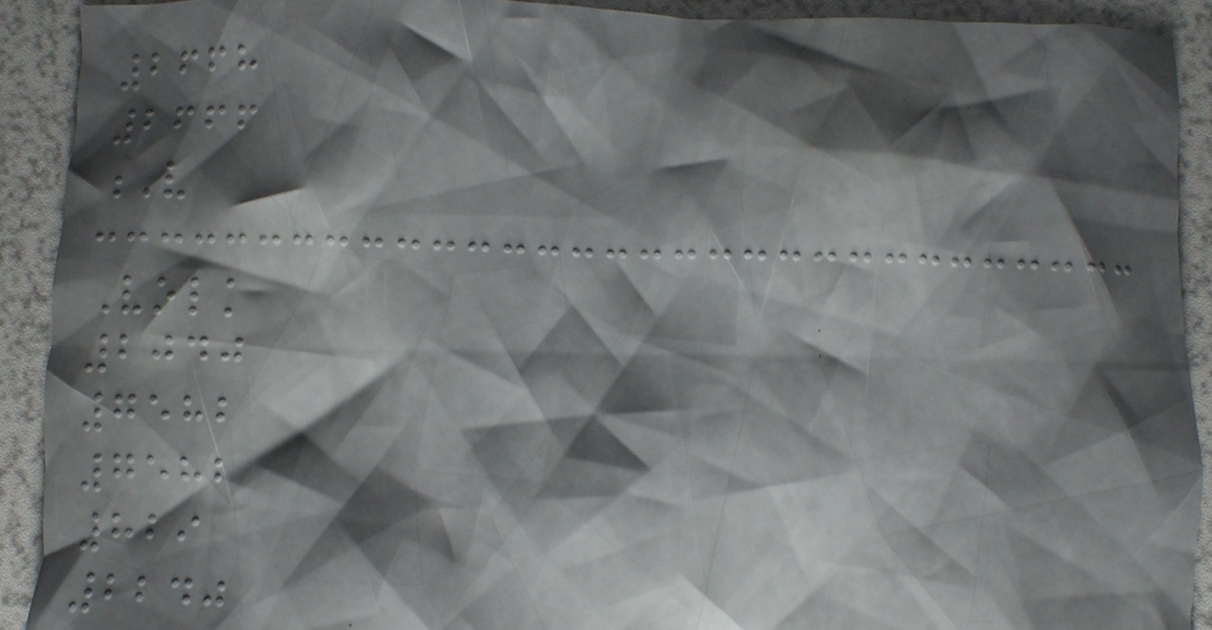2668
2666
V
Volk
2040
7582
7582
829
2240
